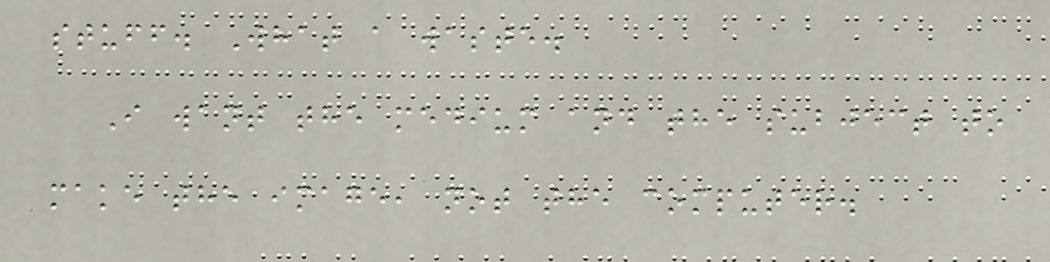stuff. What a waste.
I want the medium and the subject to
make the image, not the computer.
